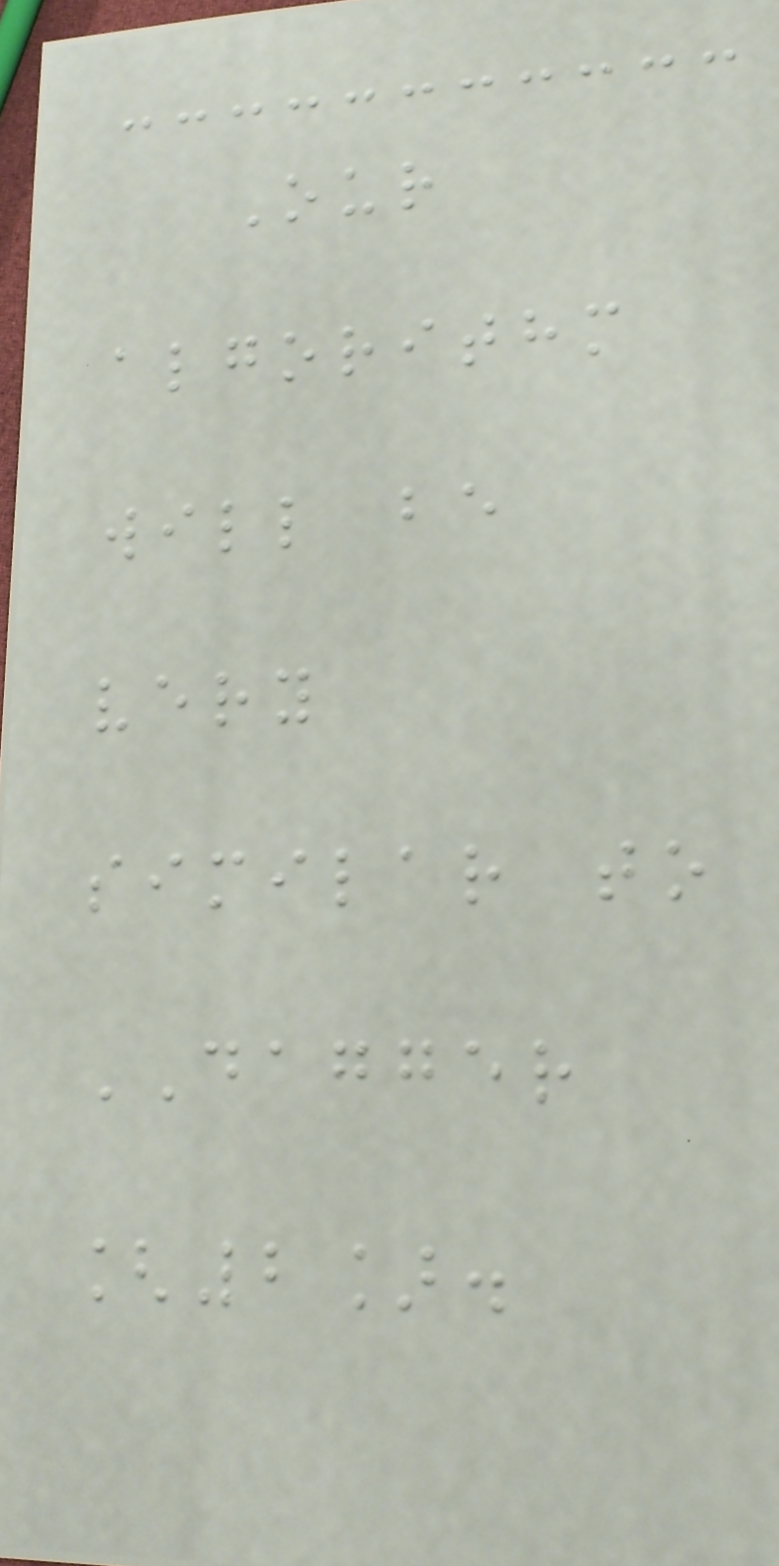Our
algorithm
will be
very
similar to
DAGGER
[2].
